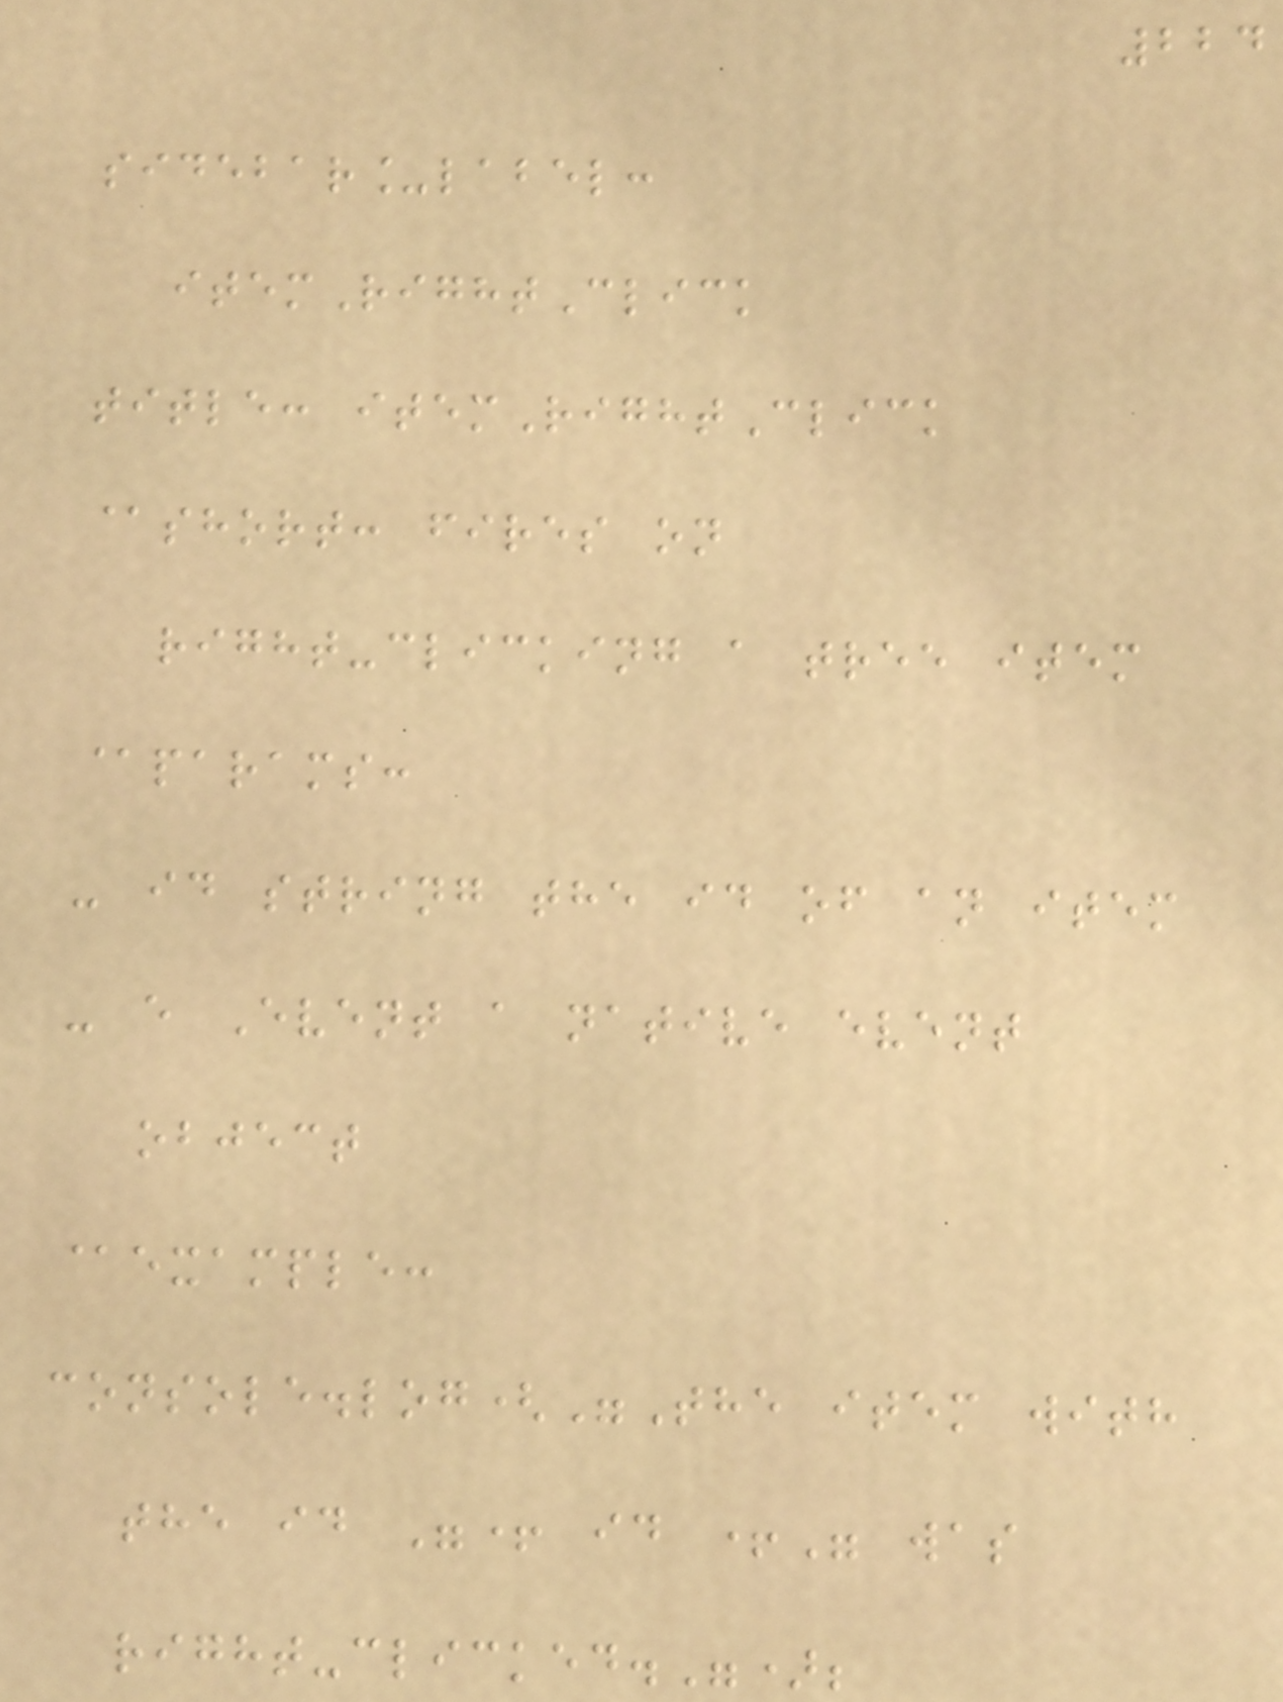224
sidebar_label:
itemRightClick
title: itemRightClick
@short: fires on
right-clicking a tree item
@params:
- id string the id of an item
- e Event a native event
object
@example:
console.log("The item with
the id "+ id +" was
right-clicked.");
